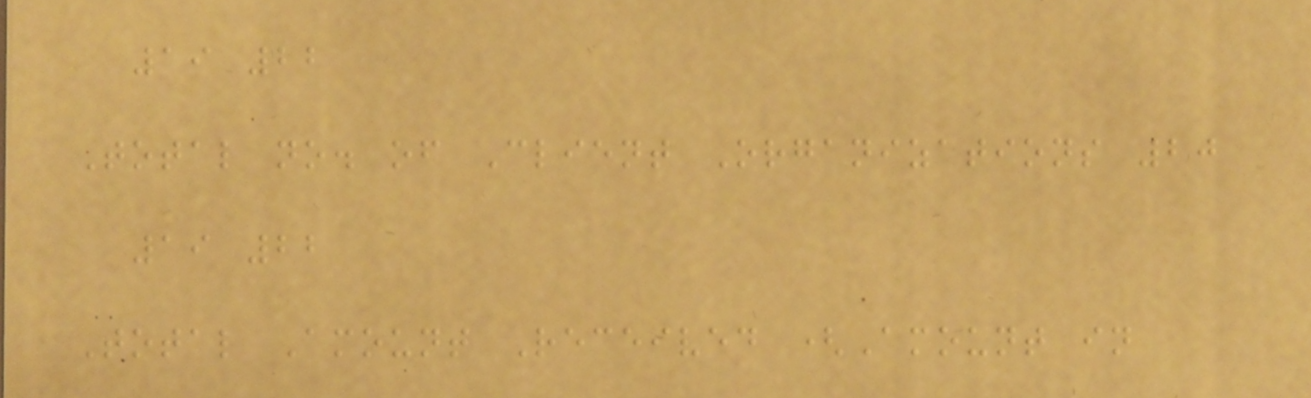19 22
Total no. of Client Organizations 20
19 22
Total Amount Received (Amount in
